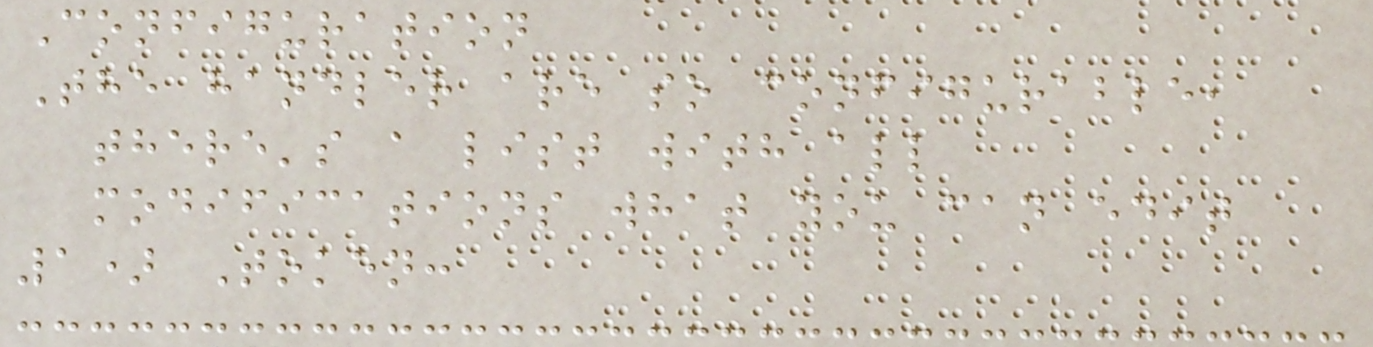Configuration
The handler are so configurable,
there's a list with all
modifications what you can edit
1) Token:
